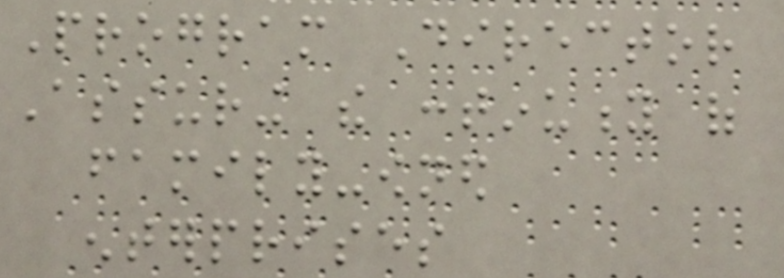Program Director
Assuring the continuity of
family-owned
enterprises
